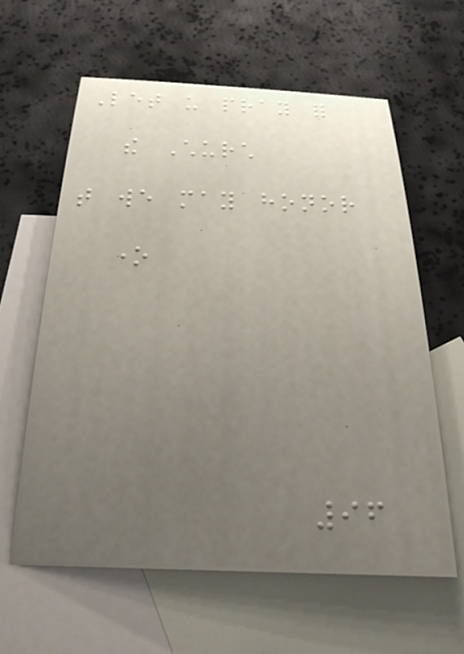Let us pray for
the Church
that we may honor
one
96
